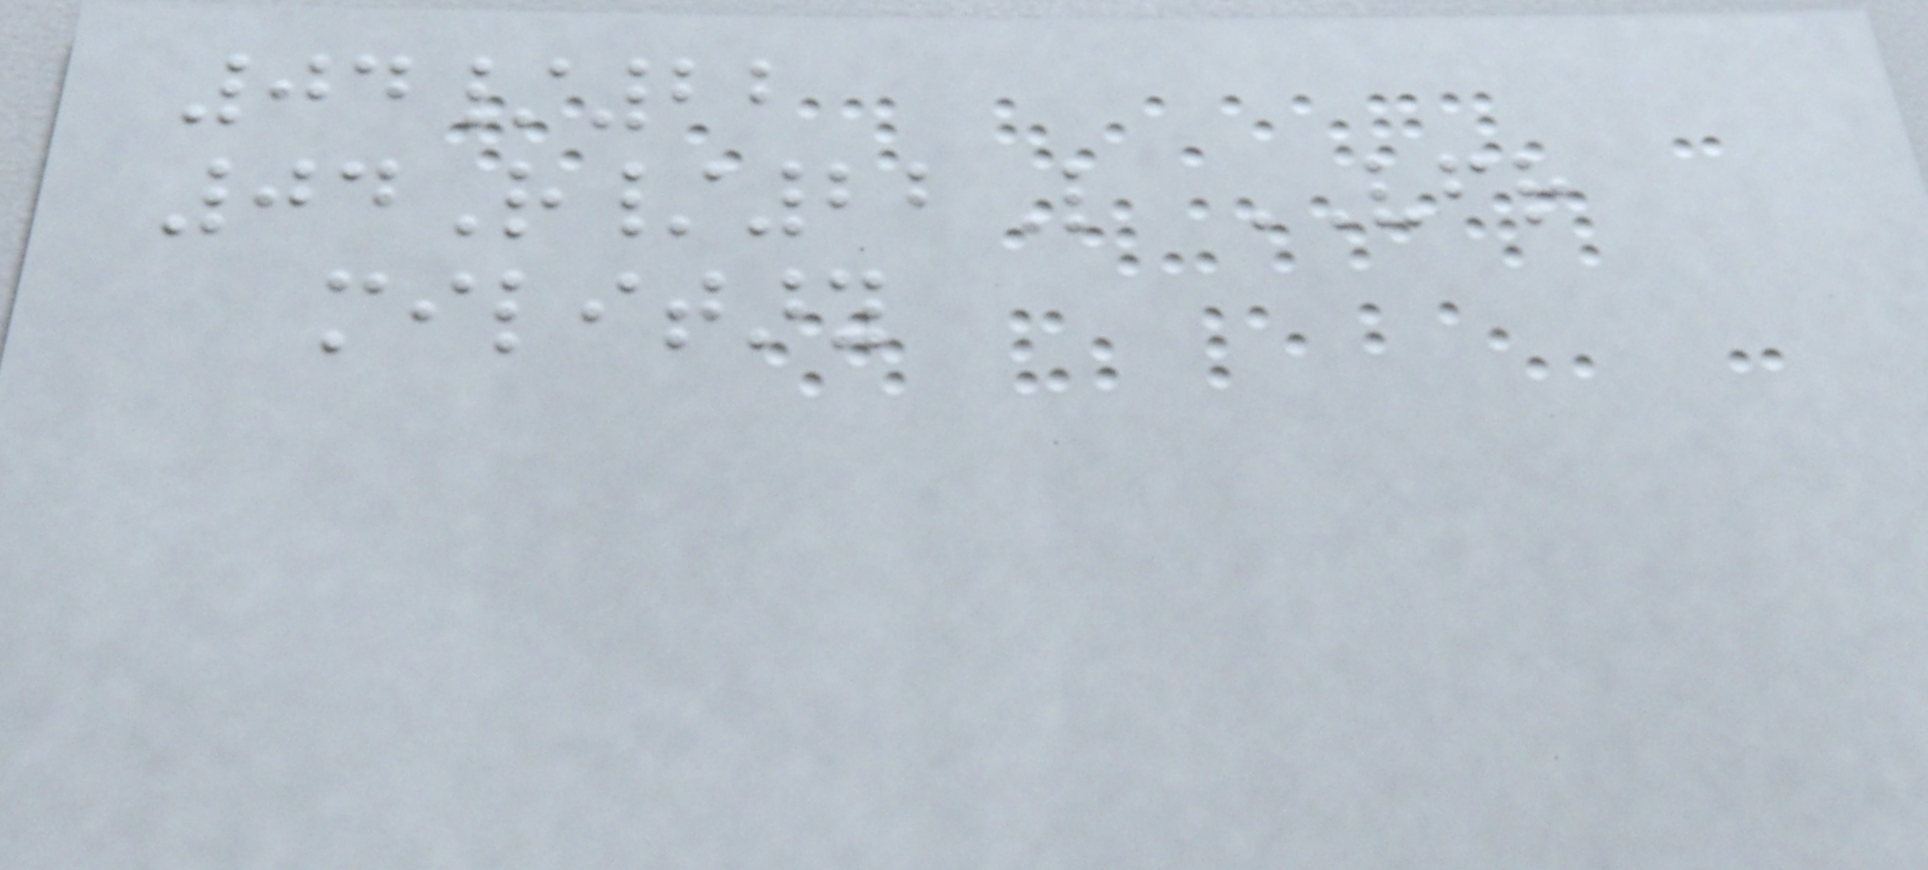04/22
04R/22L VFR
military
